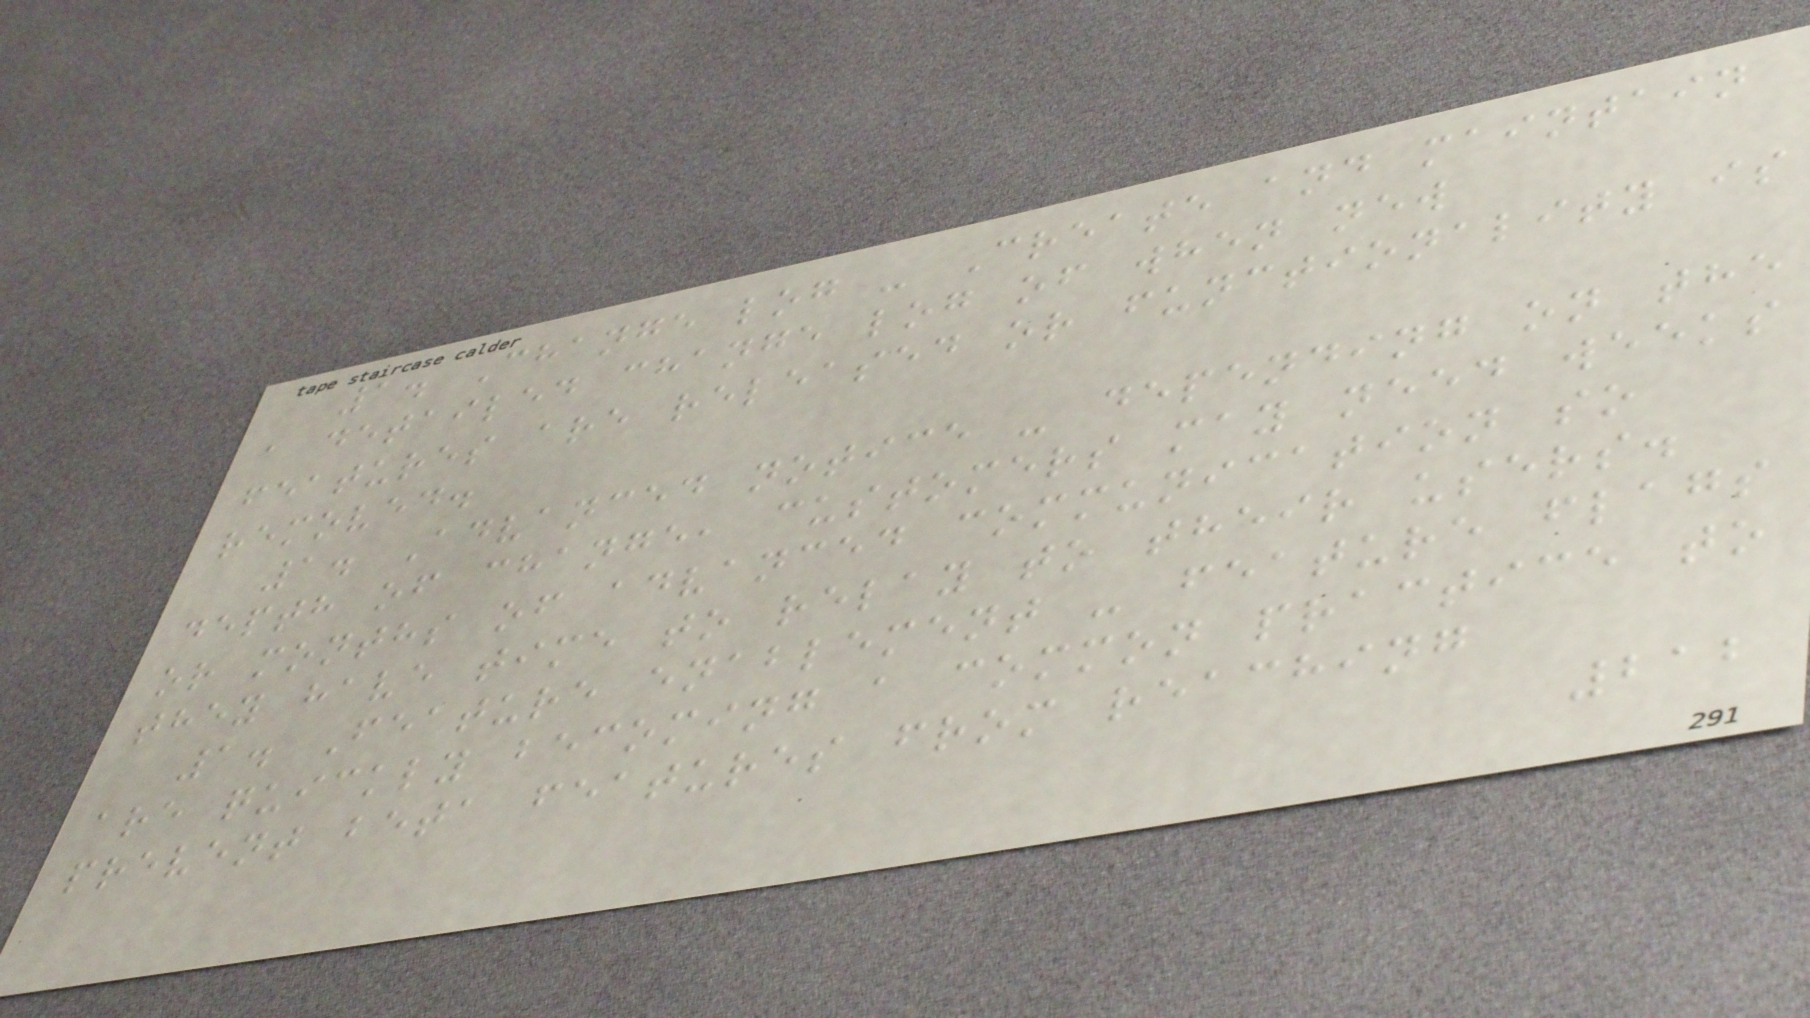1. Change log - Create and maintain
a detailed change log of when new
features are released or functionality is
removed.
1. Advanced notice - depending on the
depth of change, customers may need weeks
or months of advanced communication so
they have time to relay to their users.
1. Feature enablement - feature flags
are quickly becoming a common practice to
prevent beta features from reaching
212
